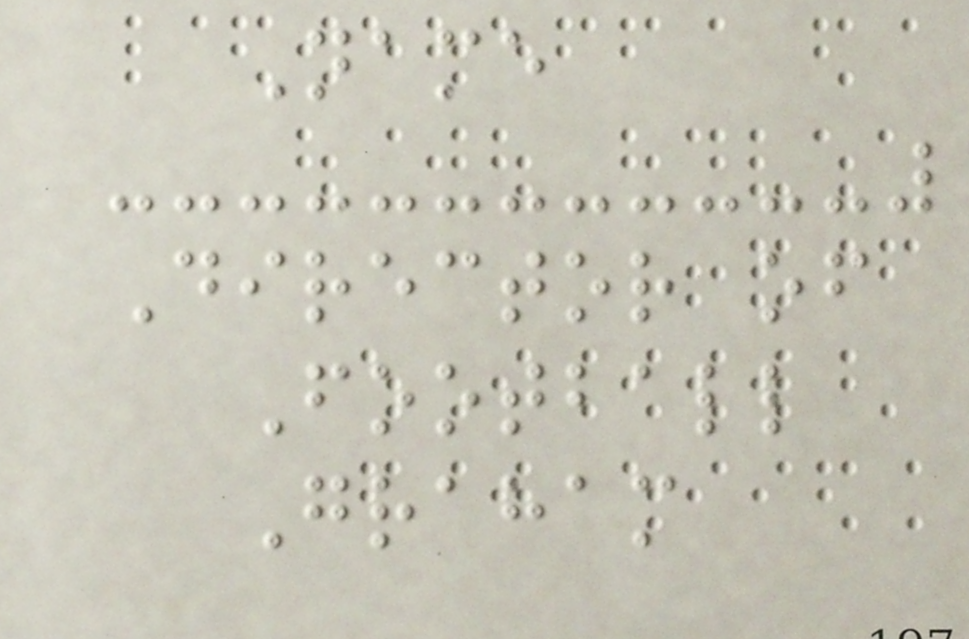Name
Director of
Football
Graham
